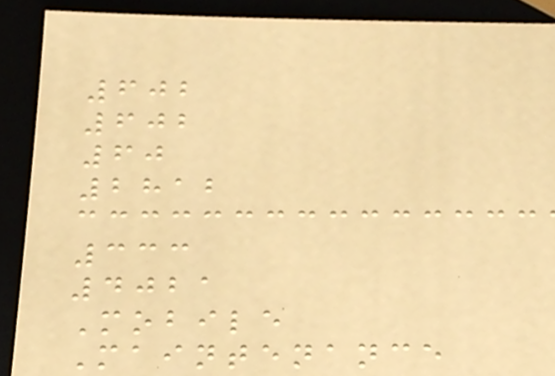602
602
60
2812
333
4021
Mobile
Maintenance
